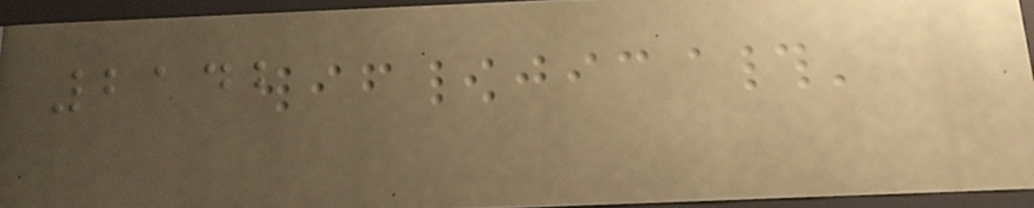2142
